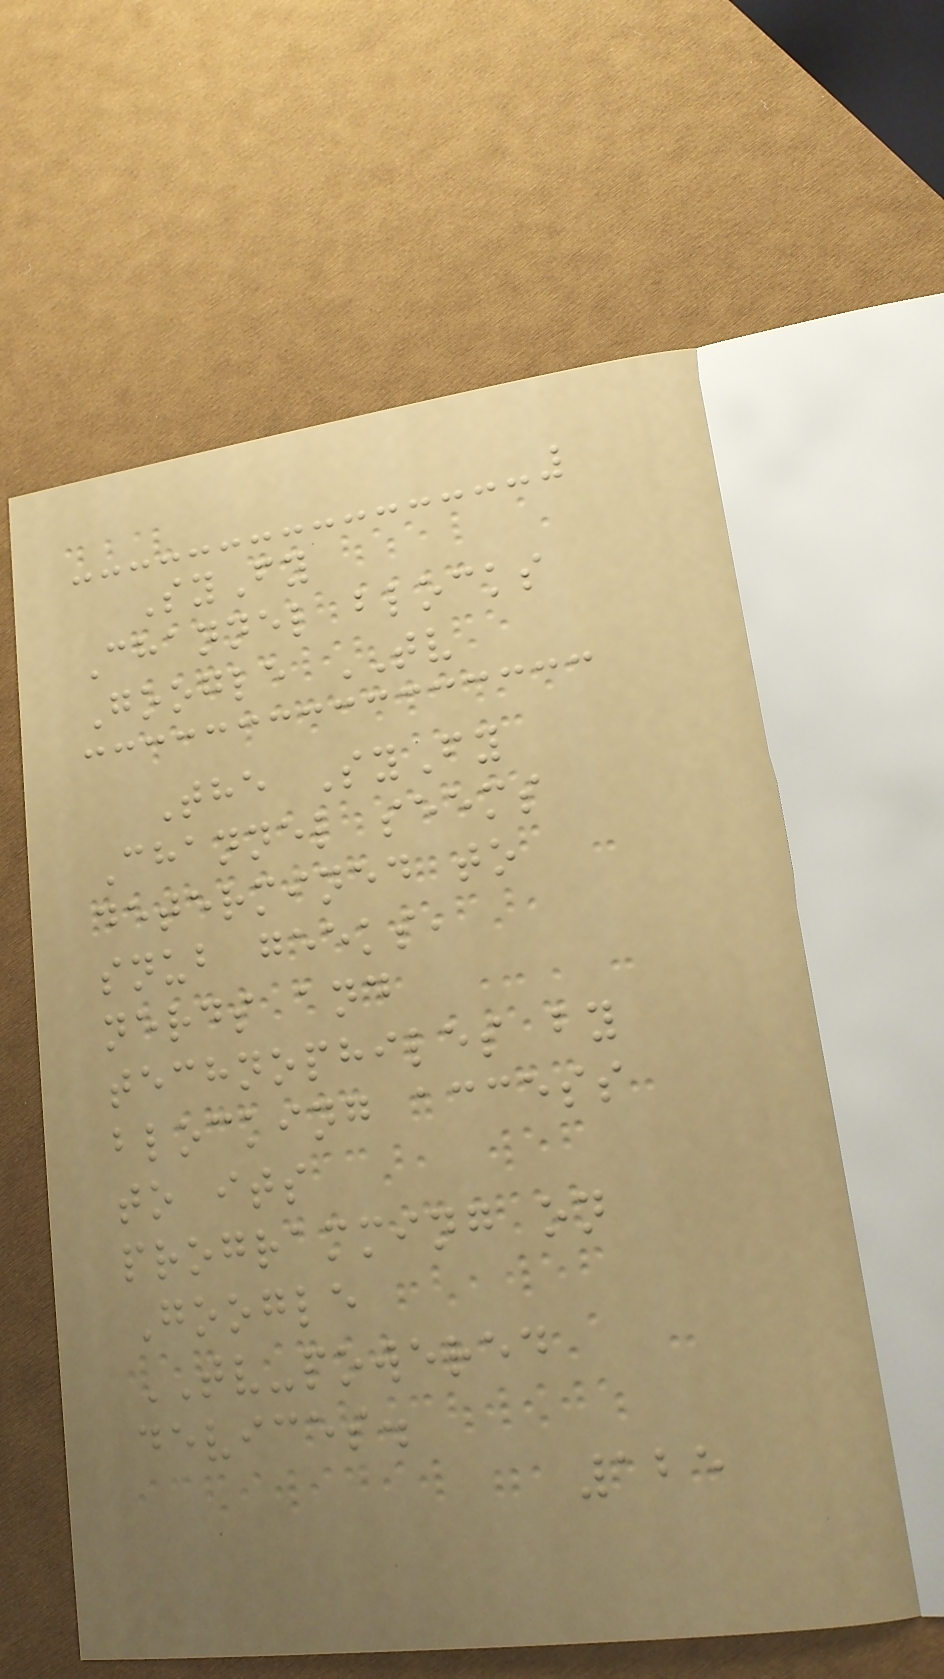SyFy
Channel blocks
Google TV
The SyFy
Channel seems
determined to
snub geeks,
nerds and
technophiles by
blocking access
to its
programming on
Google
TV-powered
devices.
125
